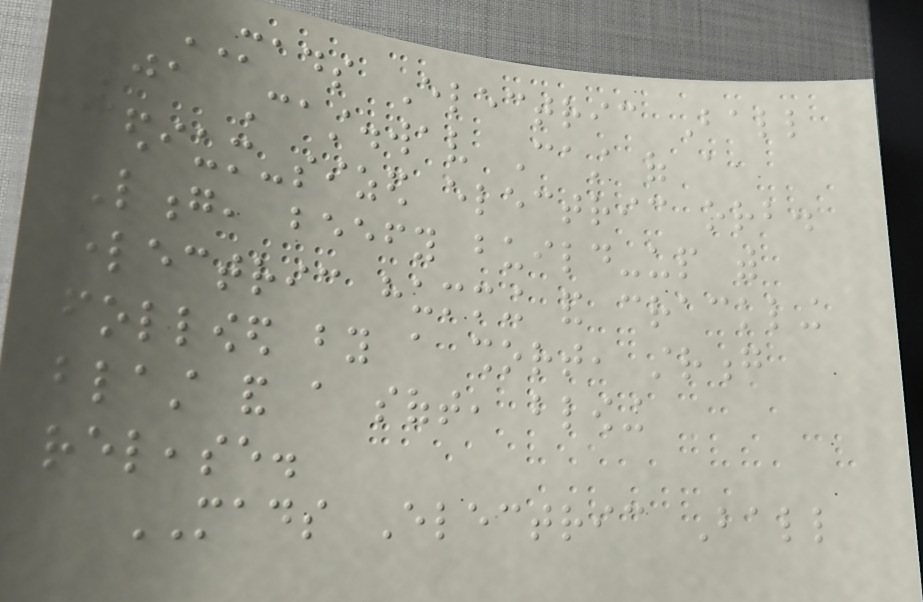MADS Electric Ball
01 Cast.wav Cast of a
medium-sized electric orb.
Long, beefy build-up with
electric humming and crackling
followed by a short, strong
blast and a soft, blowing
release.
MADS Electric Ball
